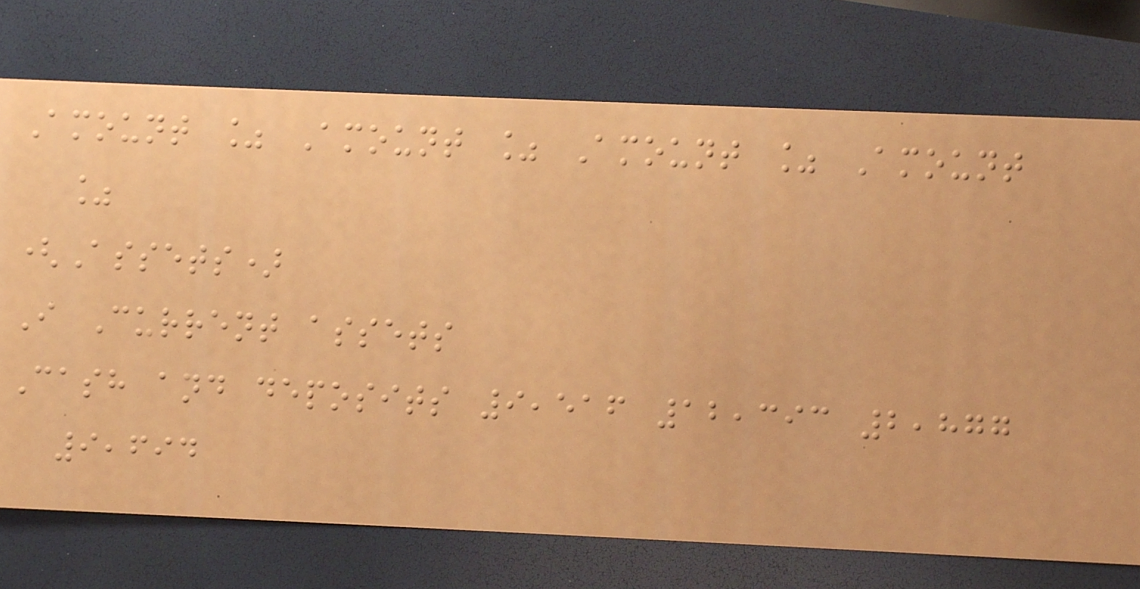Amount % Amount % Amount % Amount
%
(Assets)
I Current assets
Cash and deposits 9,516 12,393 2,877
9,694
